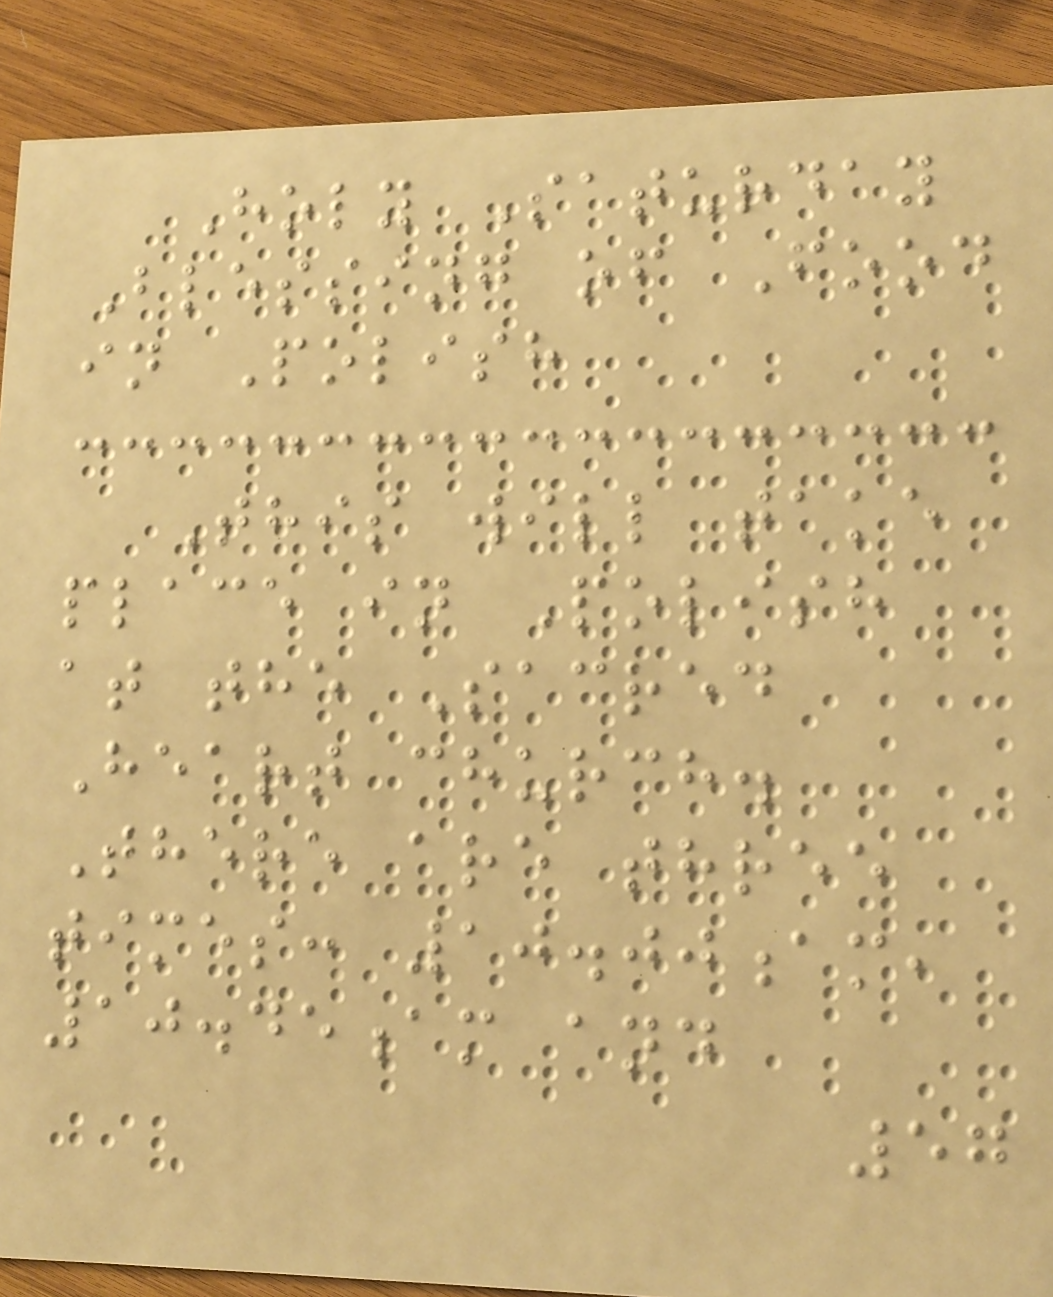Holy Saturday
Blessing of Food
in Polish
This will take
place in Polish
at the Sacred
Heart church.
There are three
times: 10.00am,
10.45am and
57
